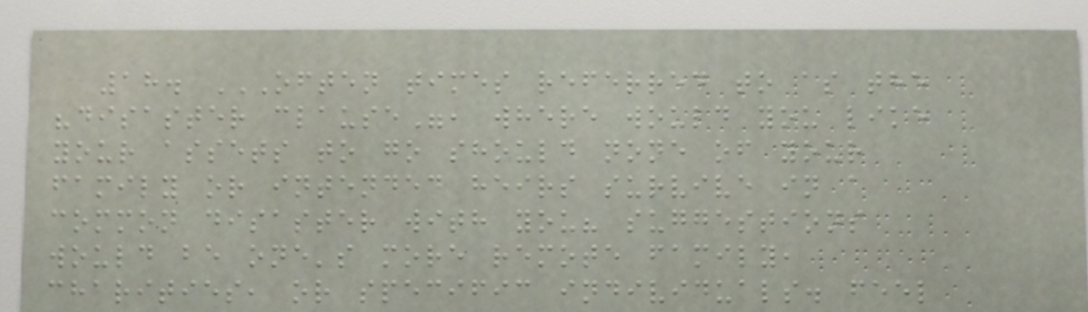18. OFTEN TIMES REFERRED TO AS THE
"DISASTER CLAUSE", WHERE WOULD YOU LIKE
YOUR ASSETS TO GO SHOULD NONE OF YOUR
FAMILY OR INTENDED HEIRS SURVIVE IN A
COMMON DISASTER WITH YOU? SUGGESTIONS
WOULD BE ONE'S MORE REMOTE FAMILY,
CHARITIES, OR SPECIFIC INDIVIDUALS. FEEL
